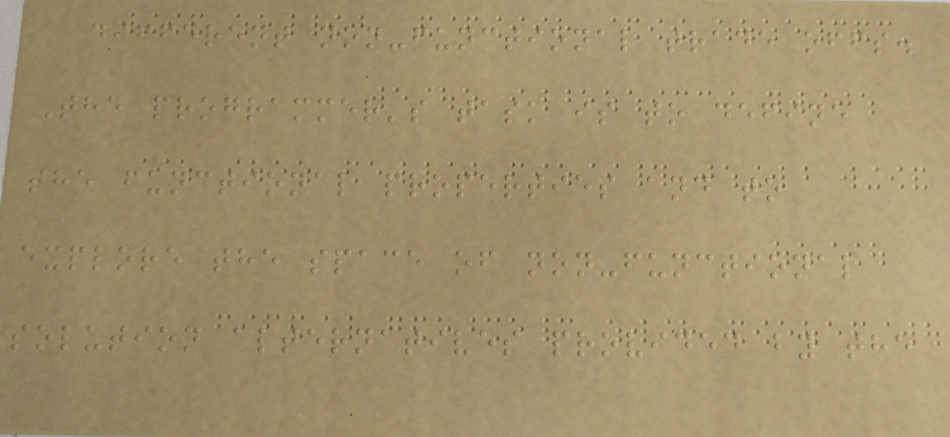different non-functional trade offs.
The programmer's task is to define
the functional properties and to
explore the space of non-functional
solution alternatives provided by the
